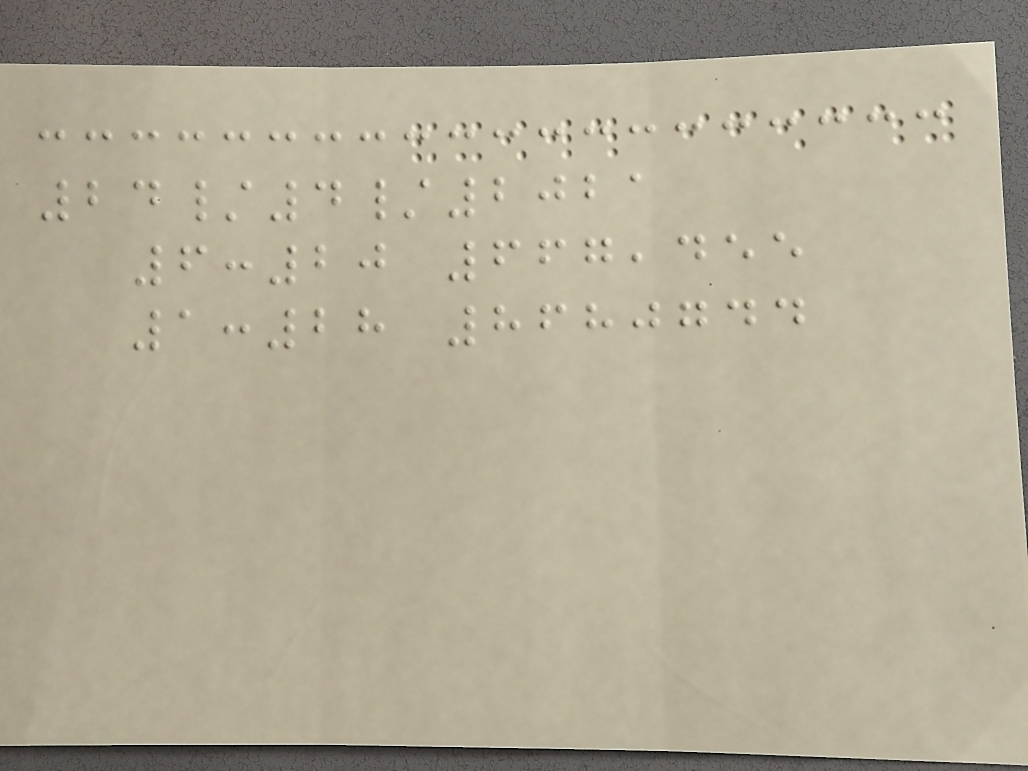24/4/2021
6:20 667,455
1:28 8680744
